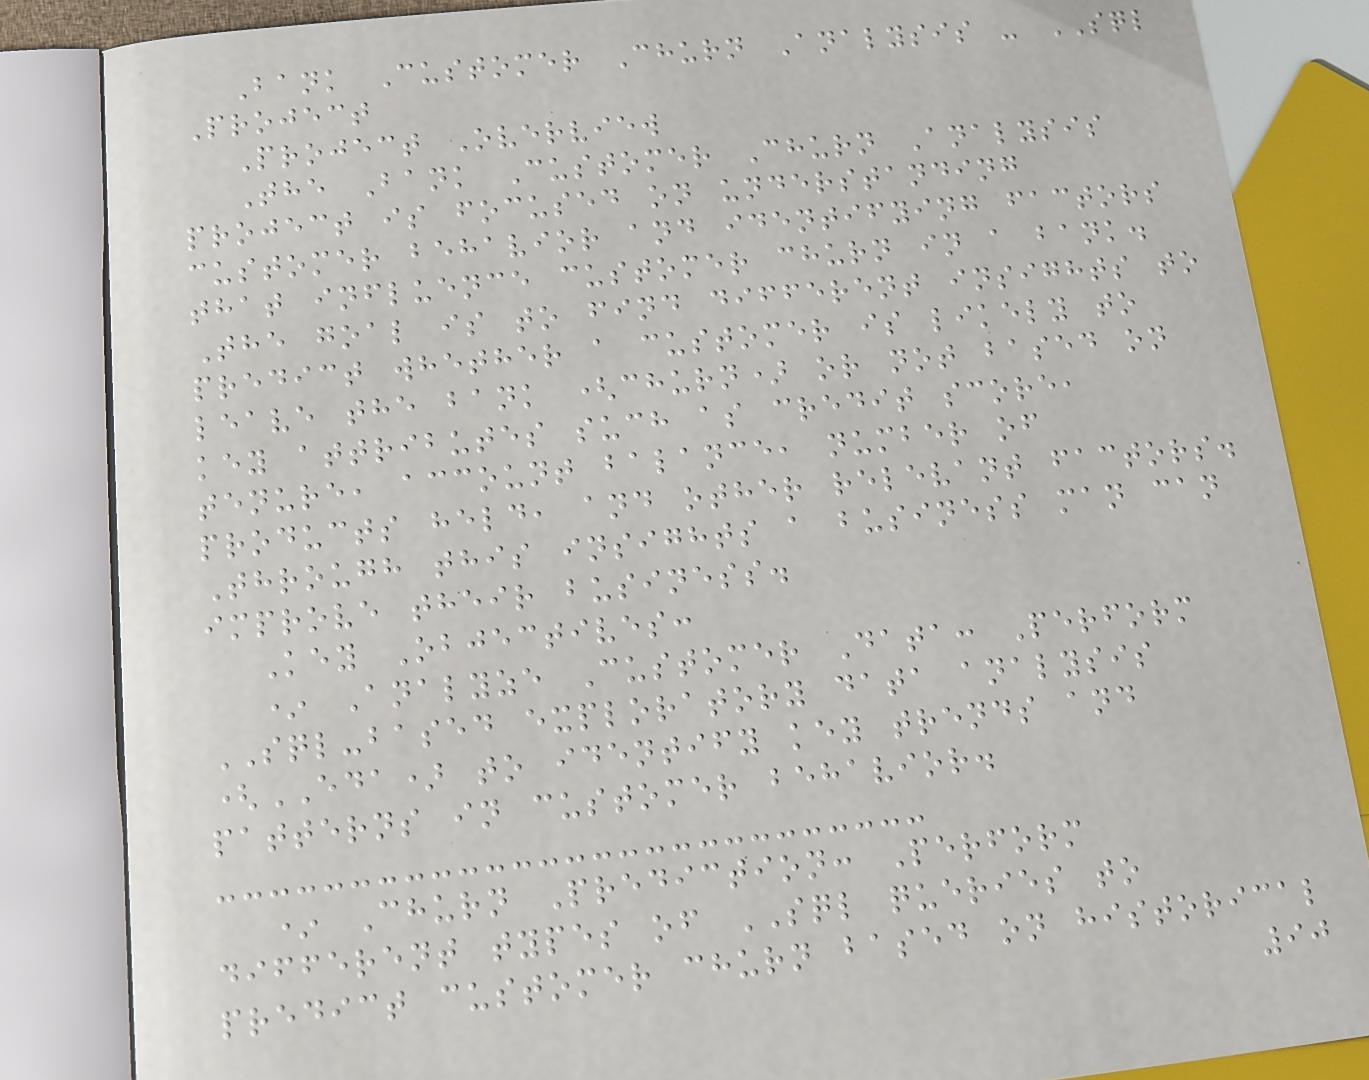Bank Customer Churn Analysis - SQL
Project
Project Overview
The Bank Customer Churn Analysis
project is focused on understanding
customer behavior and identifying factors
that influence customer churn in a bank.
The goal is to find different insights to
predict whether a customer is likely to
leave the bank (churn) or not based on
key attributes such as credit score,
tenure, account balance, number of
products held, and other relevant factors.
Through this insights a business man can
improve their business.
Key Objectives:
* Analyze Customer Data: Perform
SQL-based exploratory data analysis
(EDA) to identify key trends and
patterns in customer behavior.
* Churn Prediction: Perform
different types of SQL queries to
predict customer churn based on historical
90
